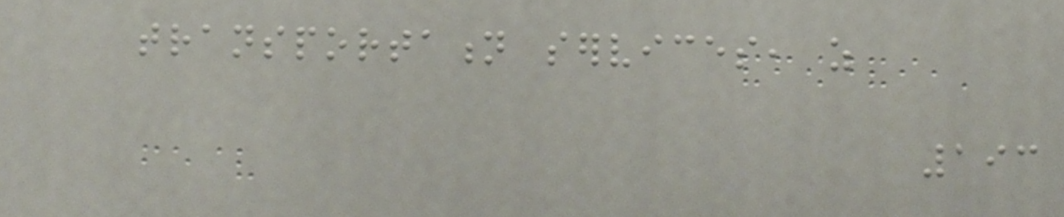transportation services, as
193
